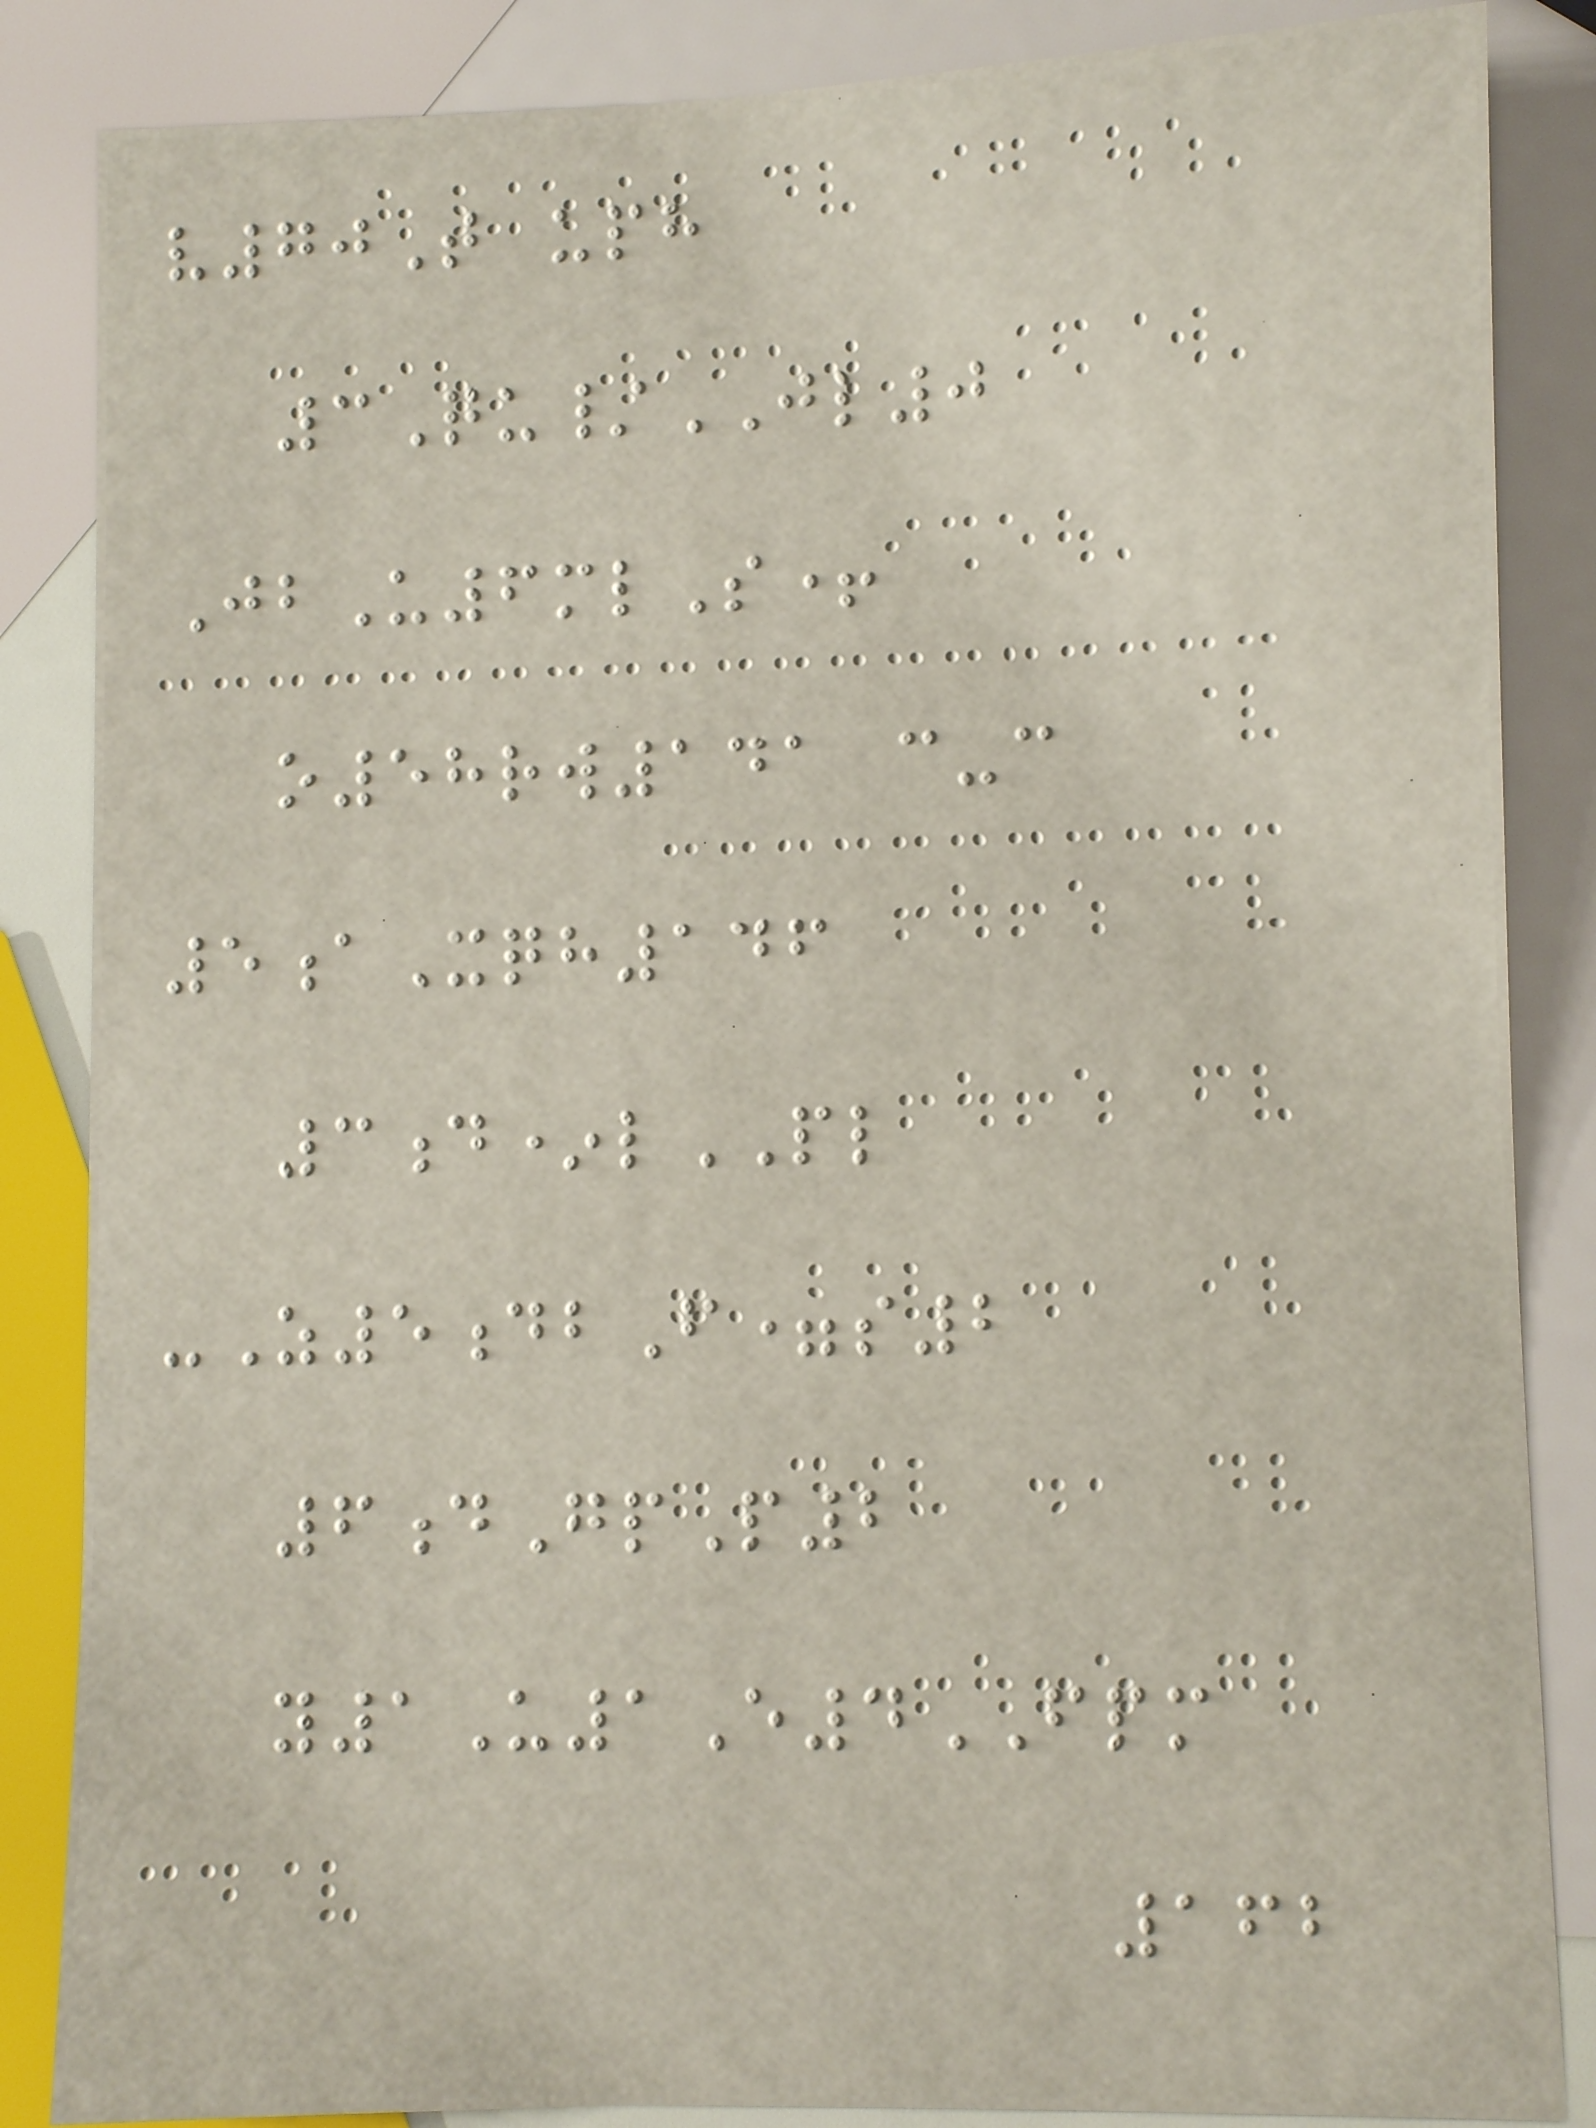v70T uph
3Qu/JL0
JbU6mlS+
o58rw141 c-c
5aXqh146
3d*lPL
-Z5dbF=s2
6dGpP2
y1U1E4FPM
162
